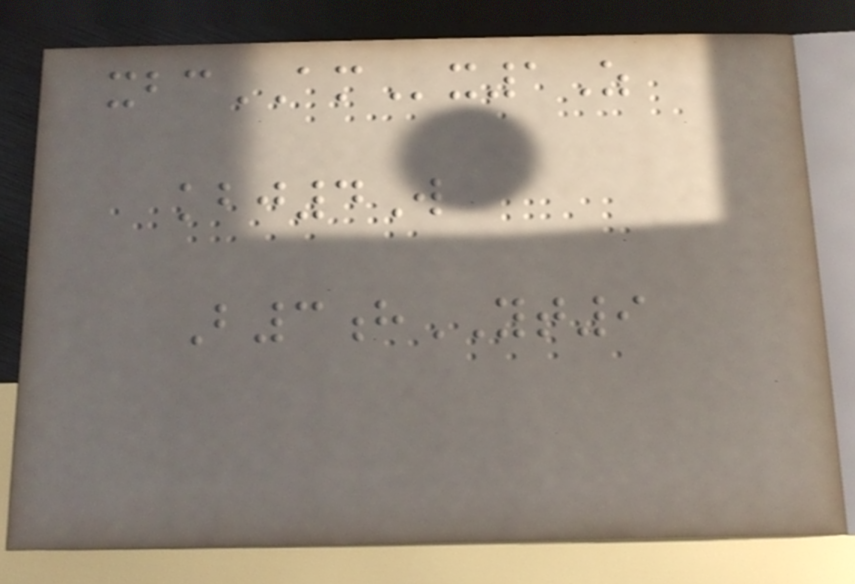xbcAMx1Z
kbj4W
B3hYT9
